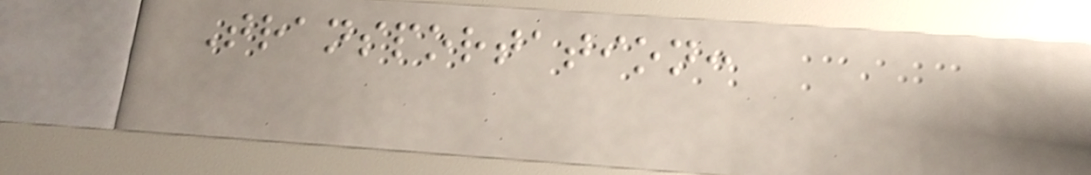Transportation:
